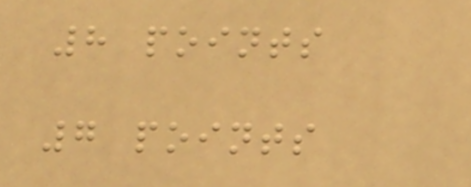8 points
7 points
